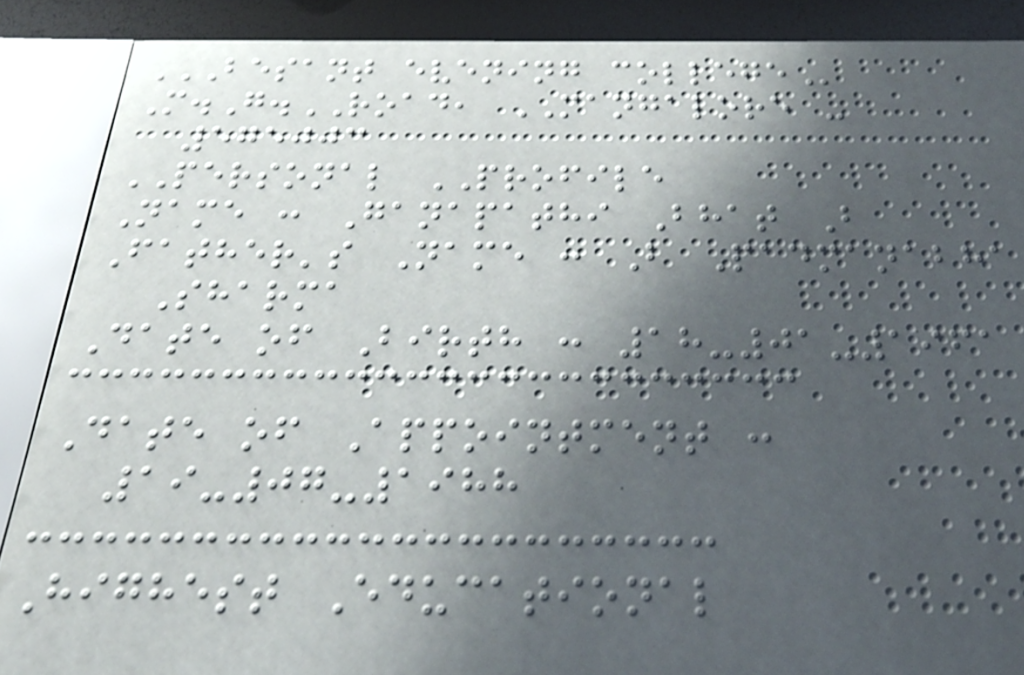BESANT EVENING COLLEGE
M.G.ROAD, MANGALORE -
575003
PERSONAL PROFILE
Name : Ganapathi Bhat B
Father's Name : B Padmanabha
Sharma
Date of Birth : 18-01-1961
Date of Appointment :
19-07-1988
Highest Educational
